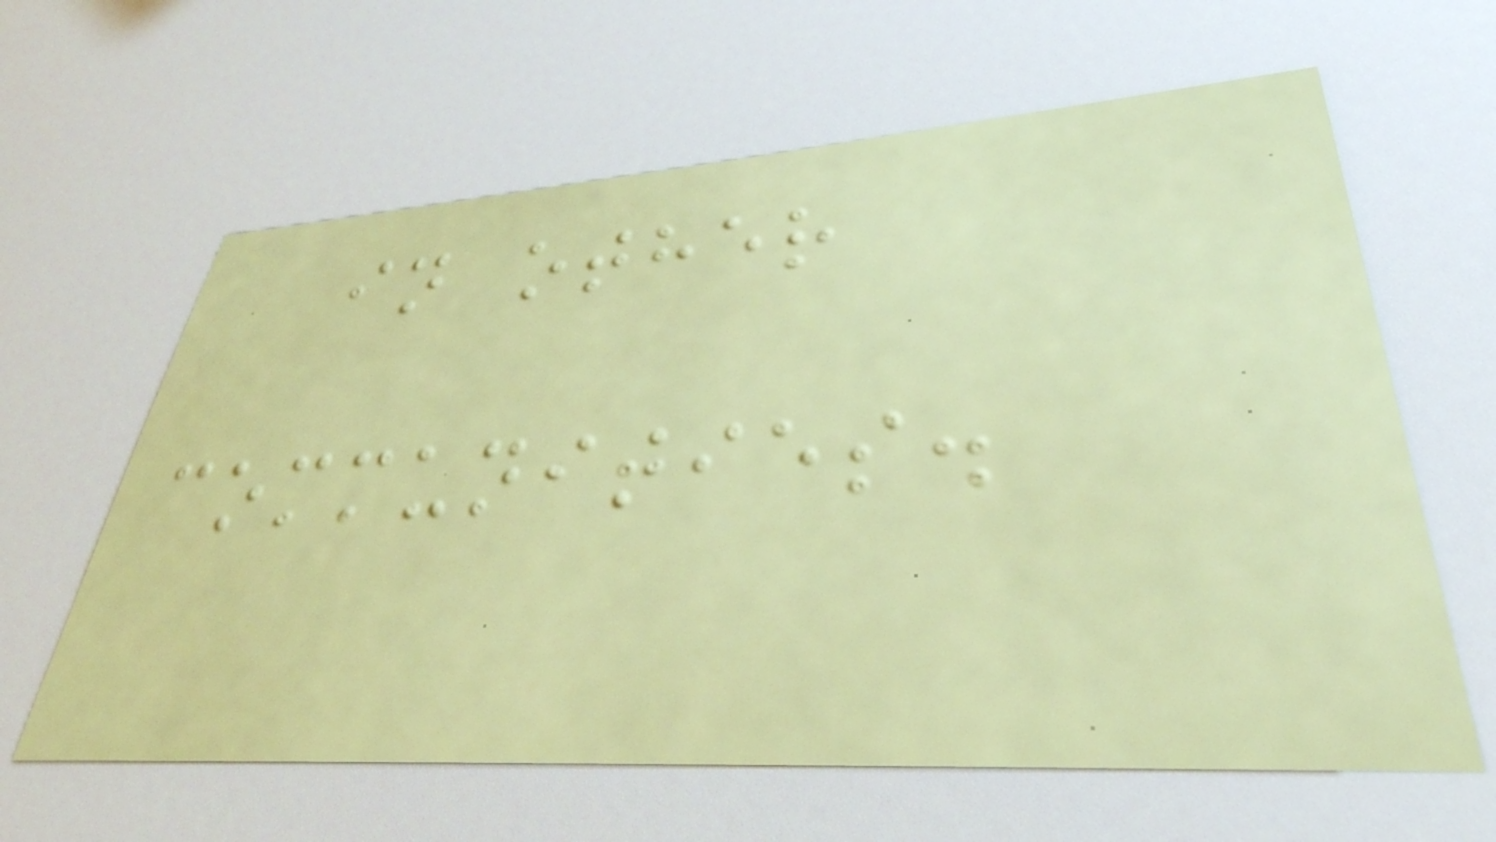in other
communities.
